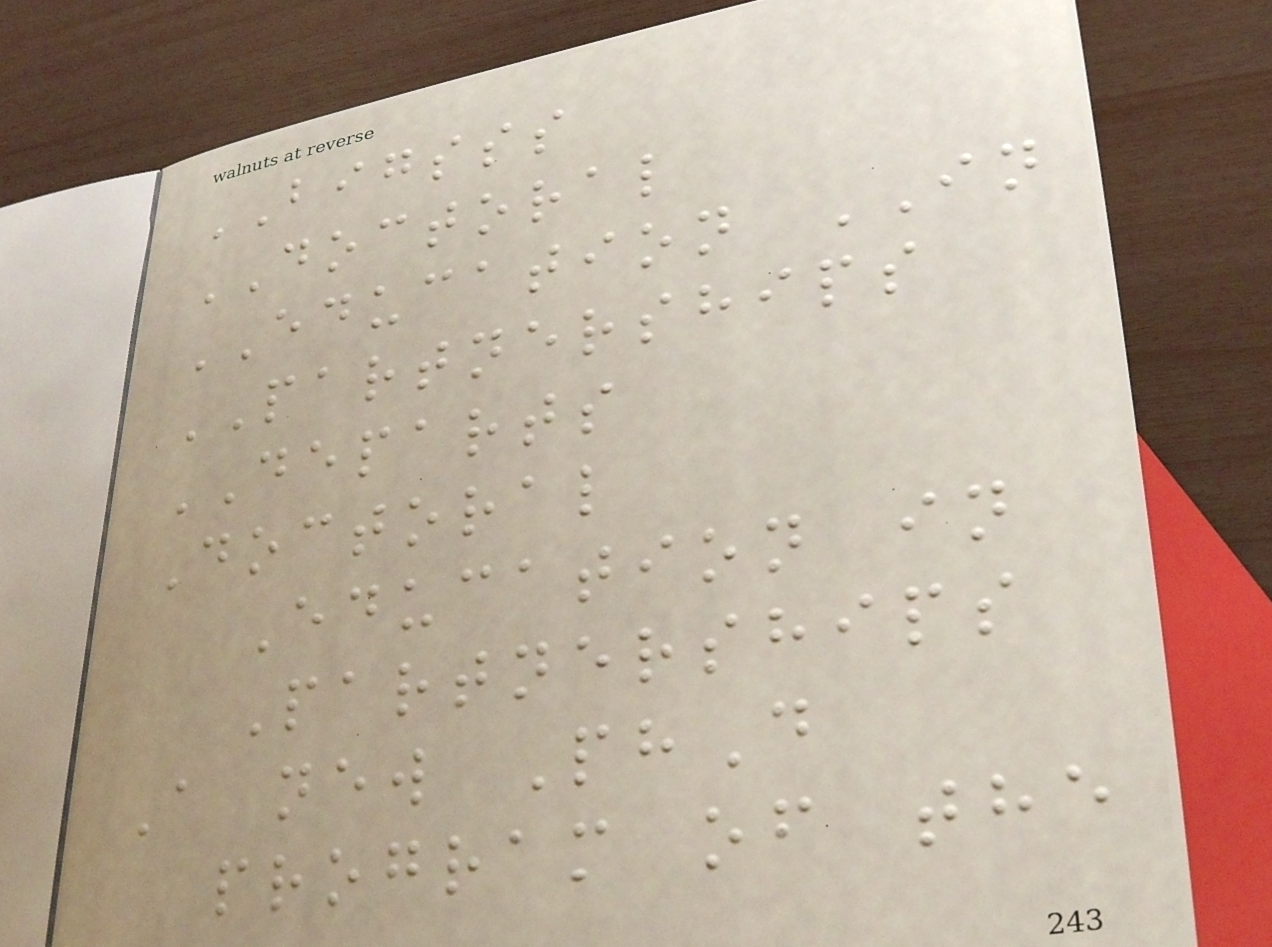BIGSSS
DOCTORAL
EDUCATION IN
PARTNERSHIPS
DEPARTS
Doctoral
Education in
Partnerships
A new PhD
program of the
